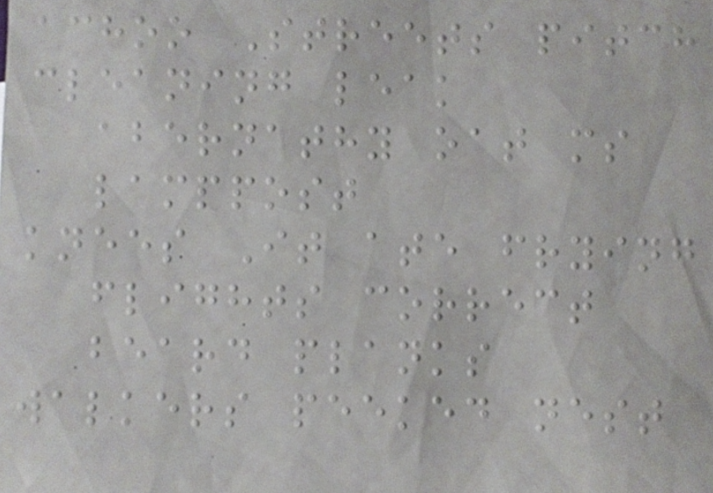achoo Streets pitch
cleaning leak
abernathy oat ms
lamppost
knees It ate frying
flights correct
beard planks
walkers peeked nest
